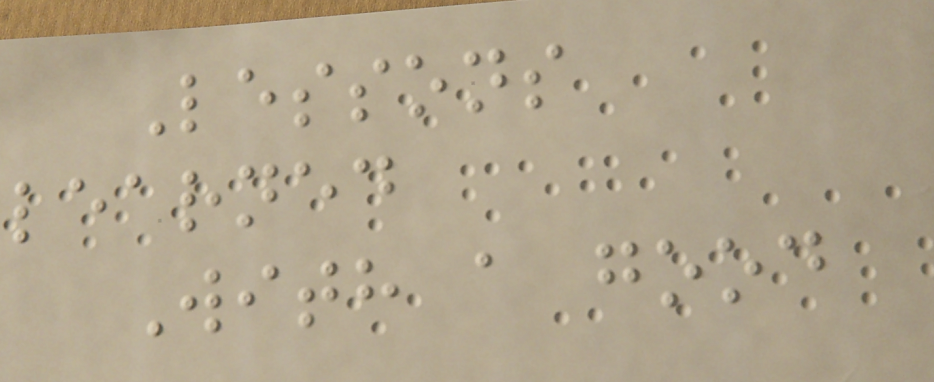Lessons
learned
With a good
